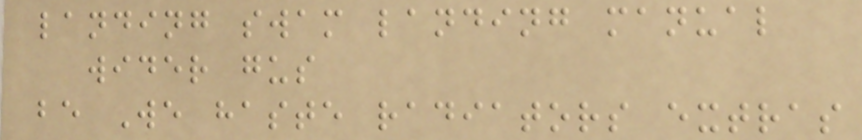landing swam landing manual
wider gus
be We haste radiators extras
